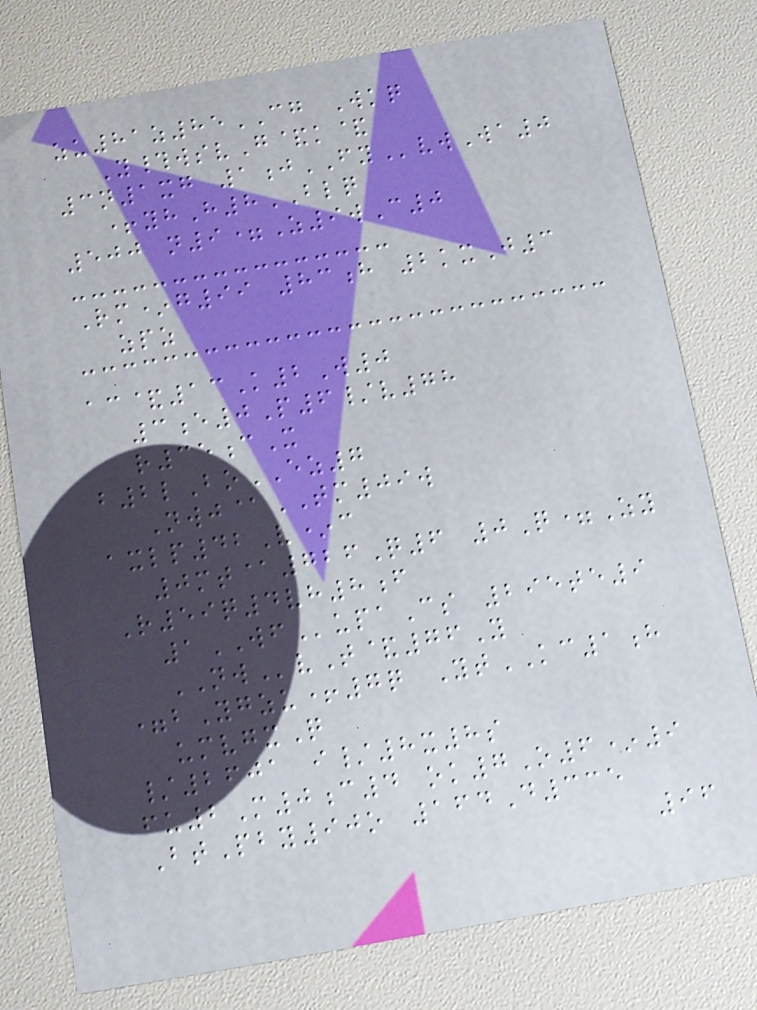zu81z85CG Wkq
Y#wsvG&k&
3n1xg 1jFYvwWa0
+yhH8BLQ
500 n9=Z9wC0
Rm*g99 83h 2kxJ3
zpz
ac&13K2W0
3e0P6/v78
r35cX
b2lBoEZ7
Nwj@TM09w
axlp42V*c
0mt@726Q6 0Q=Zy
R59q4vh8f
1WFupaCs 295te9
NWvT&76Y
=bYgzu+7q YtKC1h
umvgxQ
/2601 i/8x8s
fu2M0c4 ok7O6*9
BtPby90o 164D335
96
